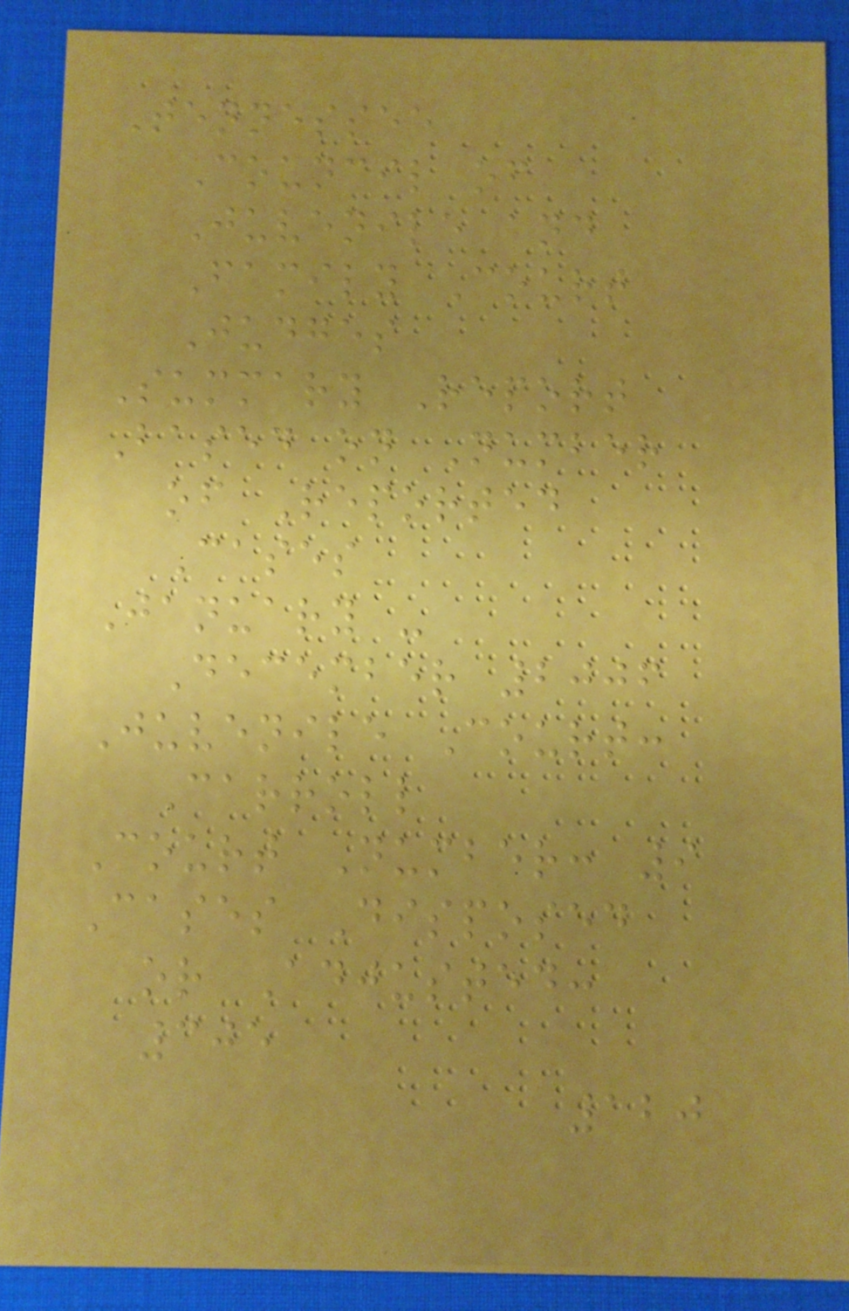Tennessee
Council of
Juvenile and
Family Court
Judges
Summary Report
Based on Number
of Reported
Cases
January -
December 2006
Juvenile Court:
Carroll
Court Number: 9
Cases Disposed
or Adjusted:
305
120
